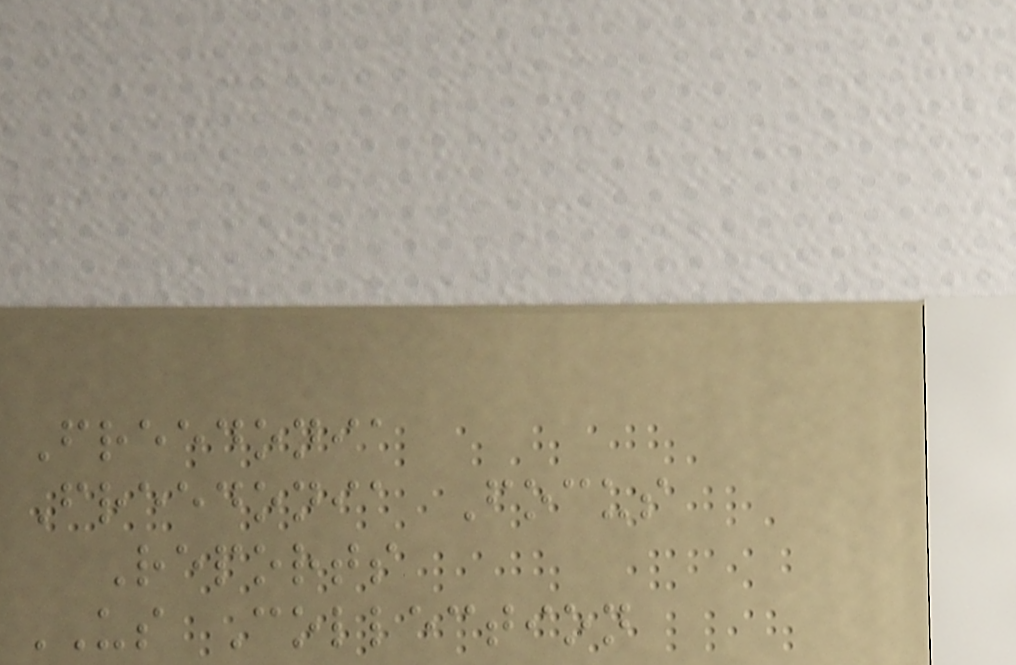Freedonia
Freedonia Focus
Reports
US Collection
